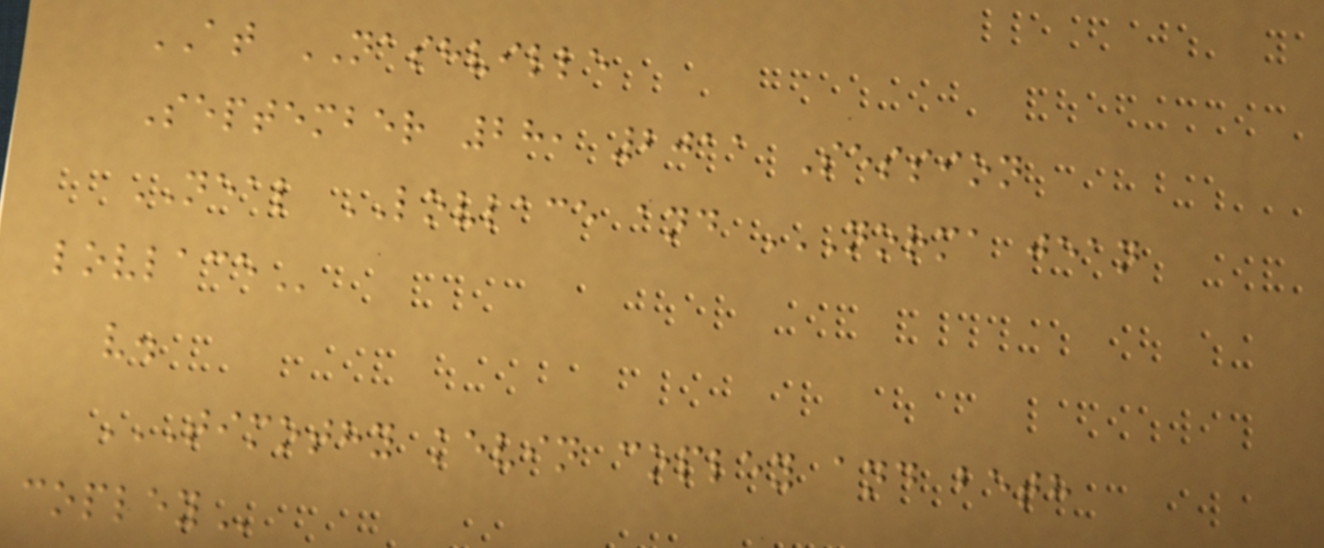AT NASHVILLE
September 28, 2011 Session
NEAL LOVLACE and NORMA JEAN
LOVLACE
v.
TIMOTHY KEVIN COPLEY AND BETH
COPLEY
